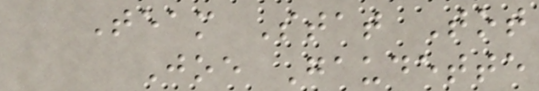Team Stat Tot
Joe Gaudette
